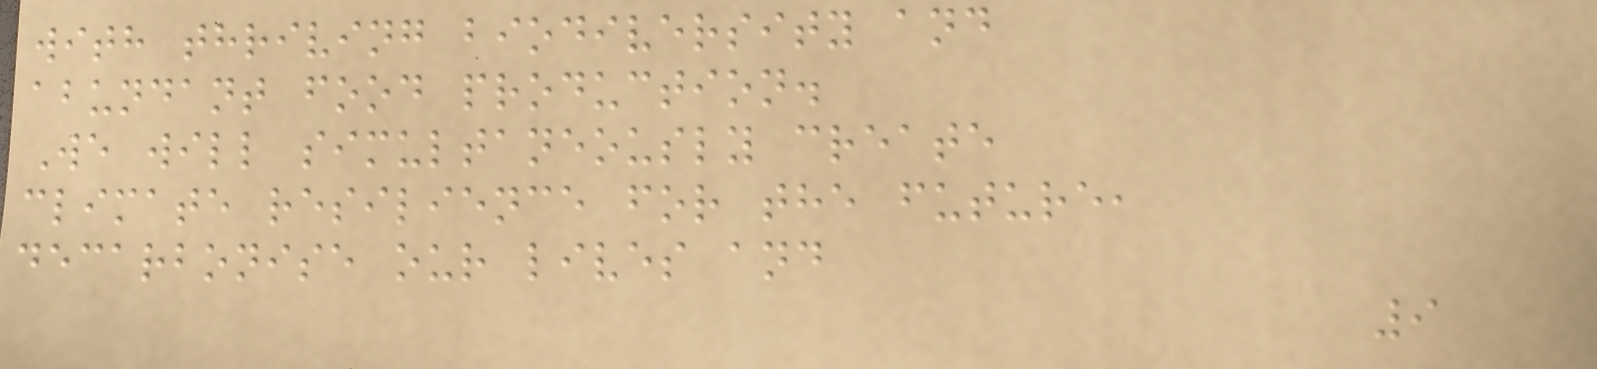with thriving biodiversity and
abundant food production.
We will simultaneously create
climate resilience for the future,
decarbonise our lives and
9
